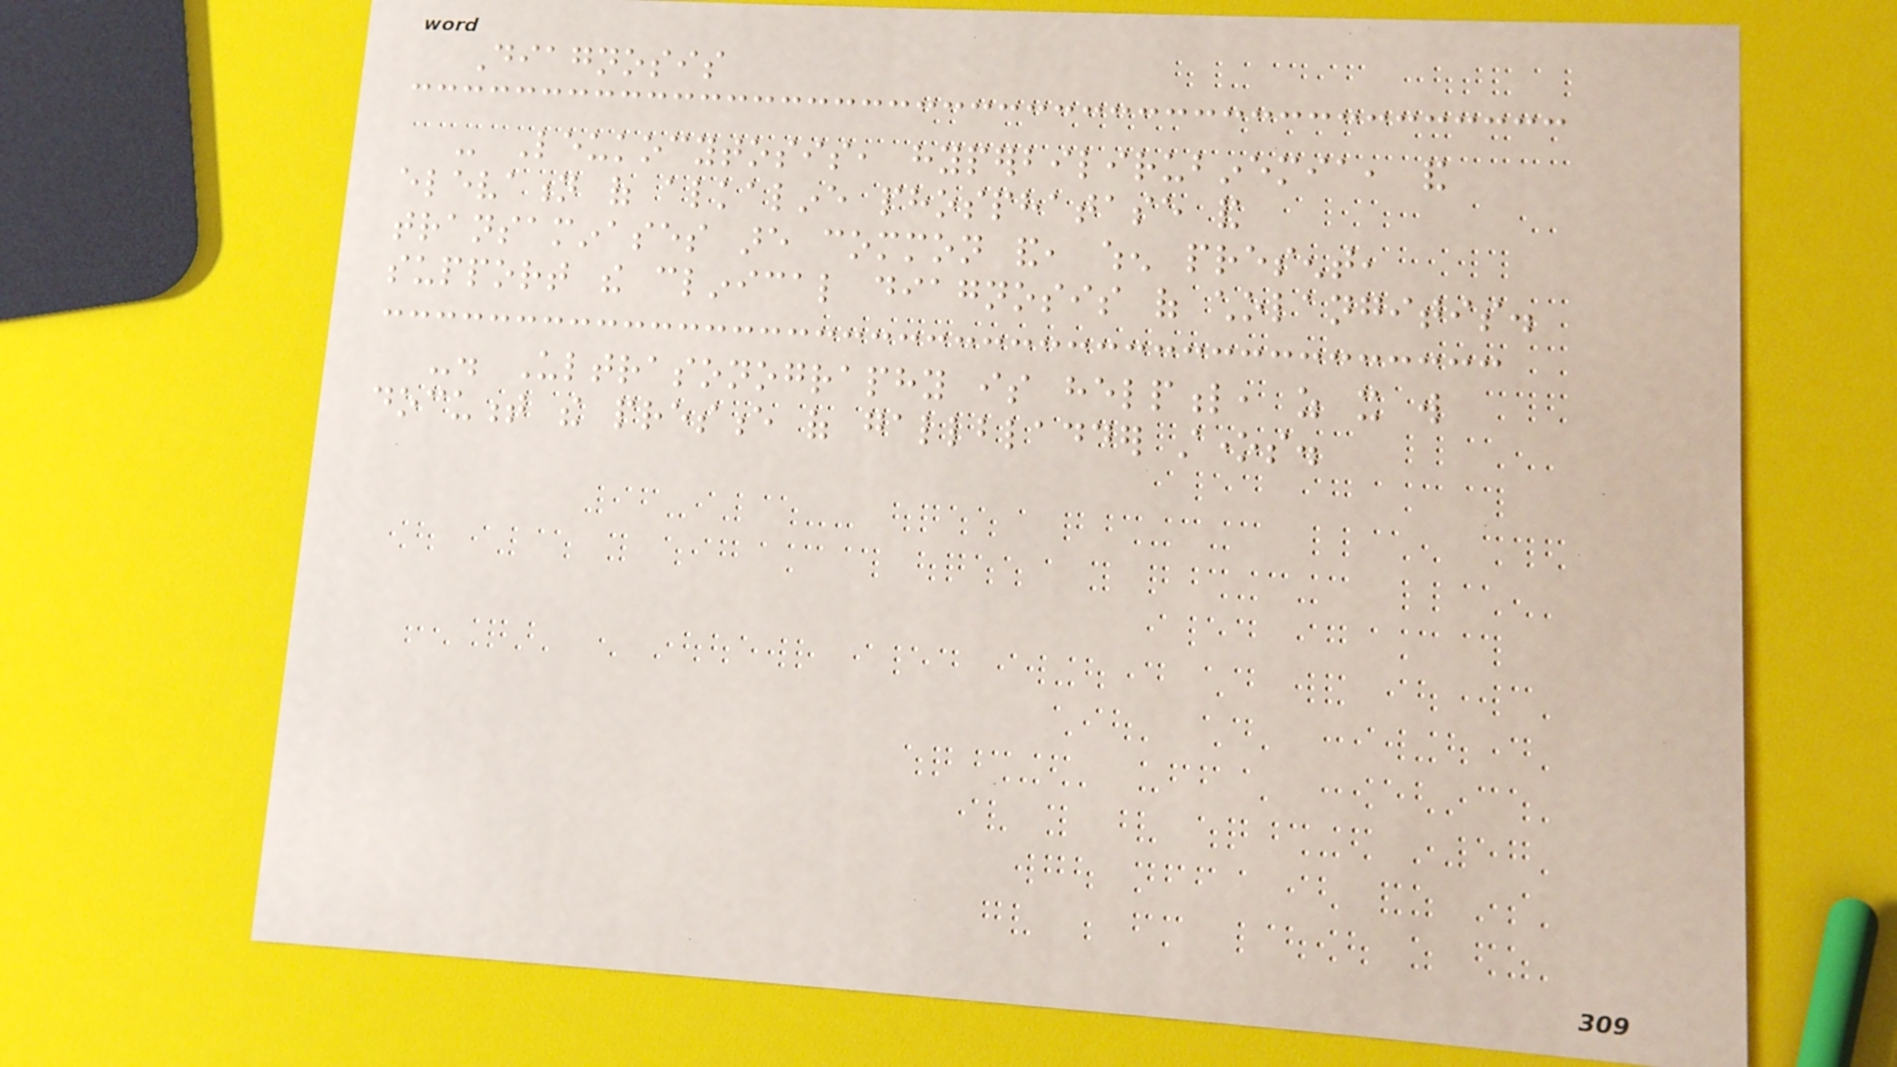Diagnosis
- Leukocytosis, hyperbilirubinemia, and
elevation of alkaline phosphatase and
transaminases are common and, when present,
support the clinical diagnosis of cholangitis.
-. Ultrasonography is helpful, as it will
document the presence of gallbladder stones.
